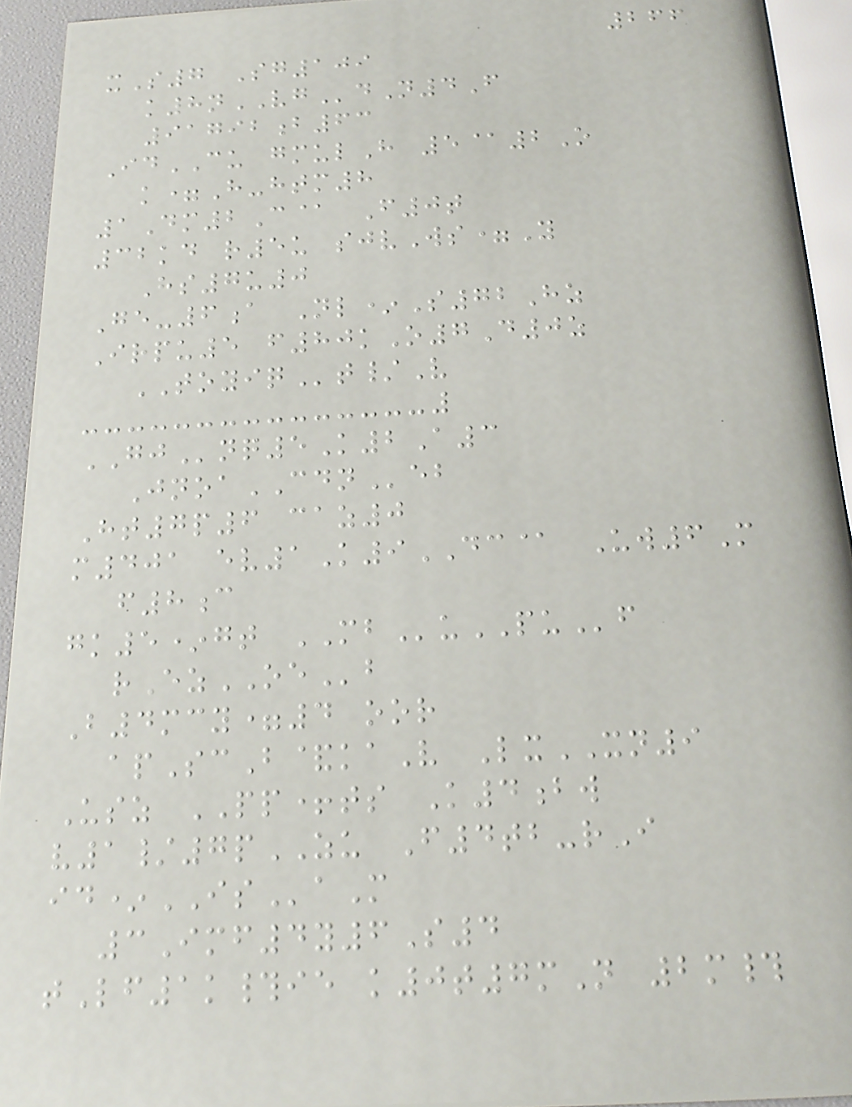266
xS7 Sg109
k8nVGdN4F
91792b63
IdCU gmulH 5@2O
k=H-htm8
1Dm2C@ F0t
32kd r5u sjvWs=Y
Hs7u0
Ge-6a Nl*S72Hz
Irpu5 f80kO7D0z
TOYIQt/V
GJnq5K2A3
JnoaCDNeb
Ht7p6 caz0
m401 ev1K9DC@ Uw6M
f8c
gk5*gt MBuPUf
rEzOEb
B4mcy=4 oor
apScB&kaV LxXN9
Usz PP+ts K4bw
v1/7pZU F4tb-rI
id*ISaM
3Imf4y6S4
tLf1k#ie k0t7mN 2m#
